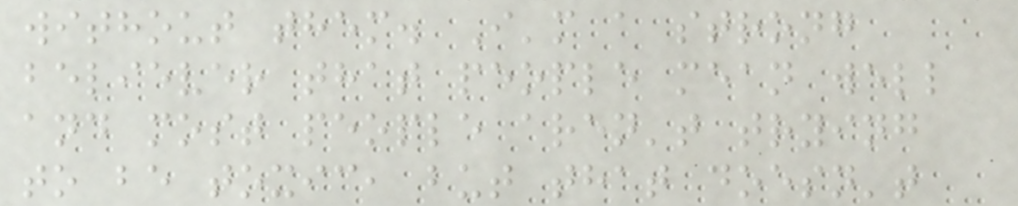without them. I'm a strong
believer that people mean well
and most people aren't trying
to be toxic, but that doesn't
